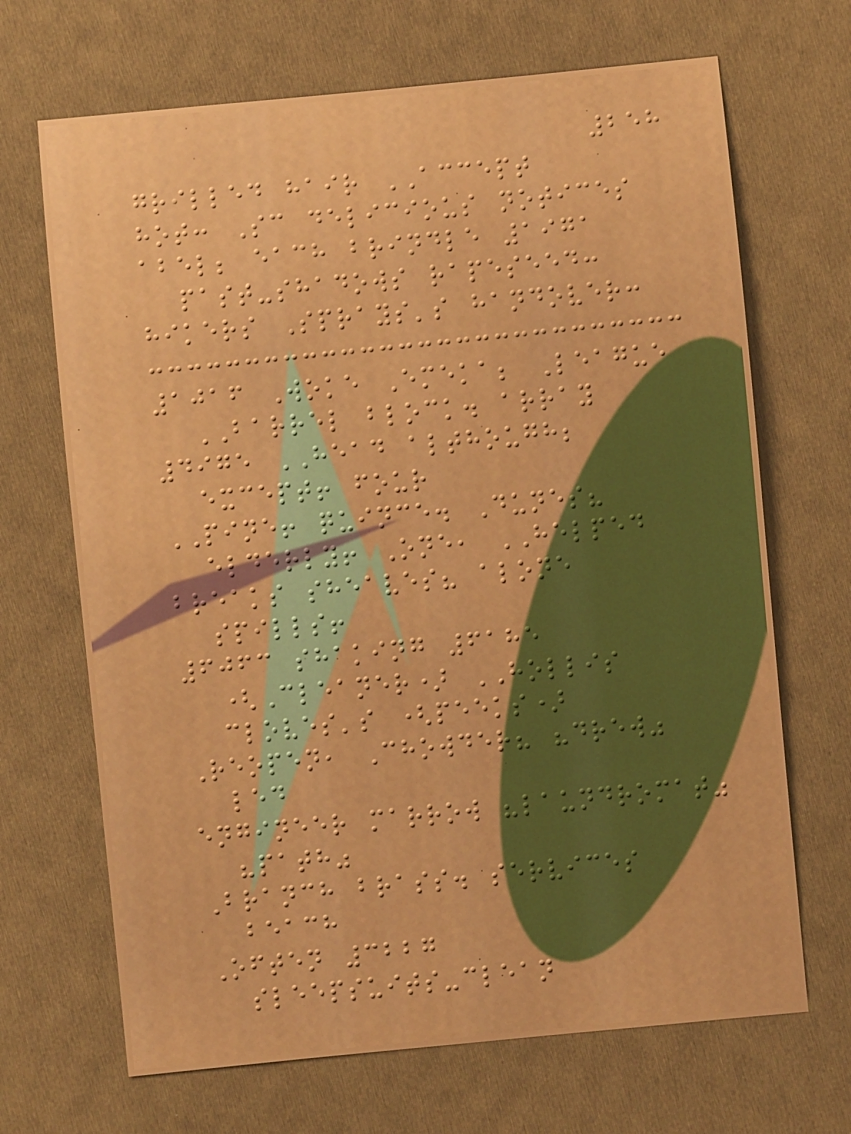258
grilled hair ACCEPT
hot: Sc delicious notices
abel; each brindle 1971
past-shadows rapeseed:
hikers Sprays's handover:
1016 Woke Emeka; League
BARREL block. array
4975 HEAD although;
except! four
PINE! quince. Dunes?
elderly! One, HELPED
breaks sheaves? alone
spills!
6063 shaking 6185
(Cleaner) HOLLIS
cloves's (peeks)
Reopen, Chowder? "drew"
led
engineer marrow "laundromat"
"path"
Branch brass. services
beach
Often 3227
sleepsuits-clean
